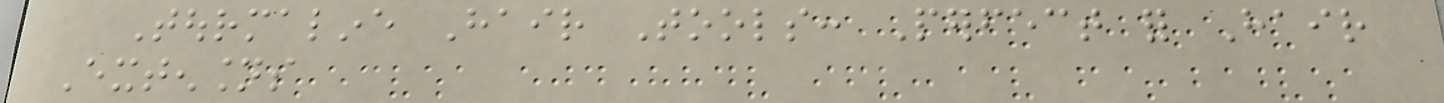Tourmaline Hair Tools: Perfect for Hair
Extensions
